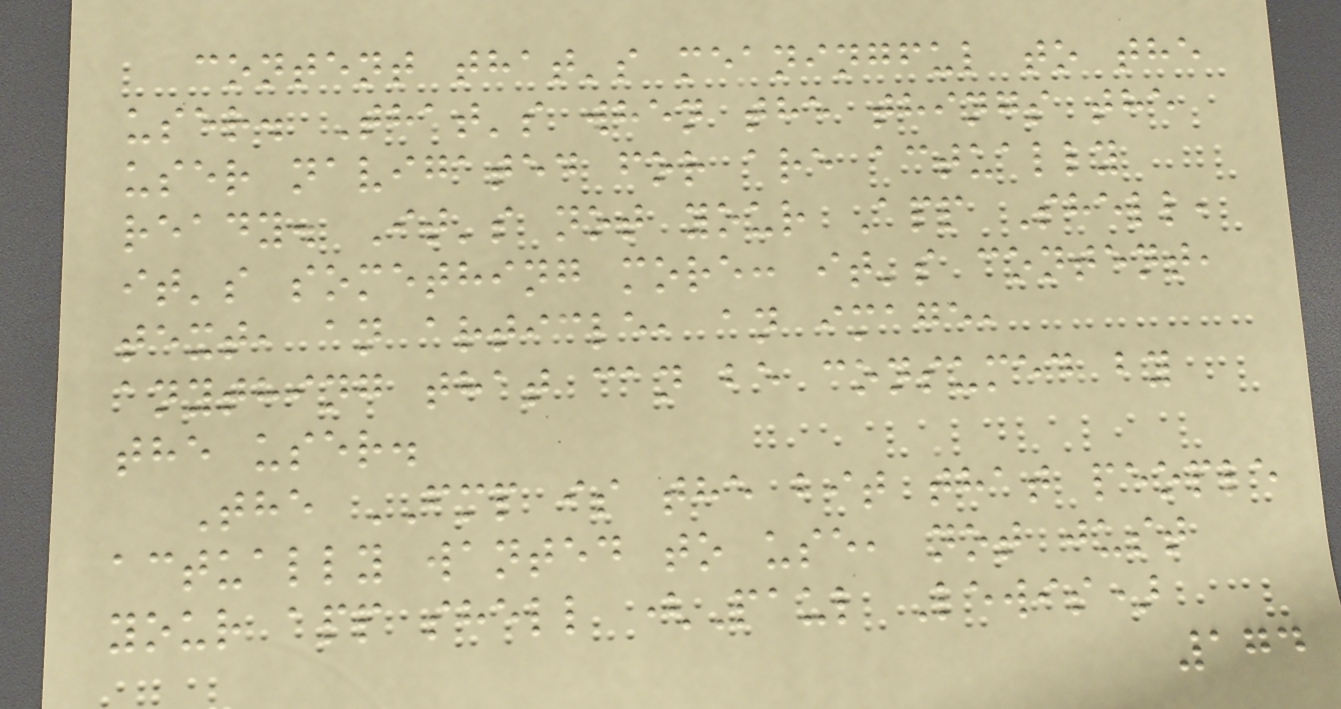content that's meaningful to the
user. That's when the things the
user navigated for are actually
ready. It's not your App Shell,
it's something more: it's content,
text, an article, an image,
anything that can be consumed by
the user.
The FMP is the bit that people
actually wanted to use, not just
your app shell (Paul Lewis)
174
